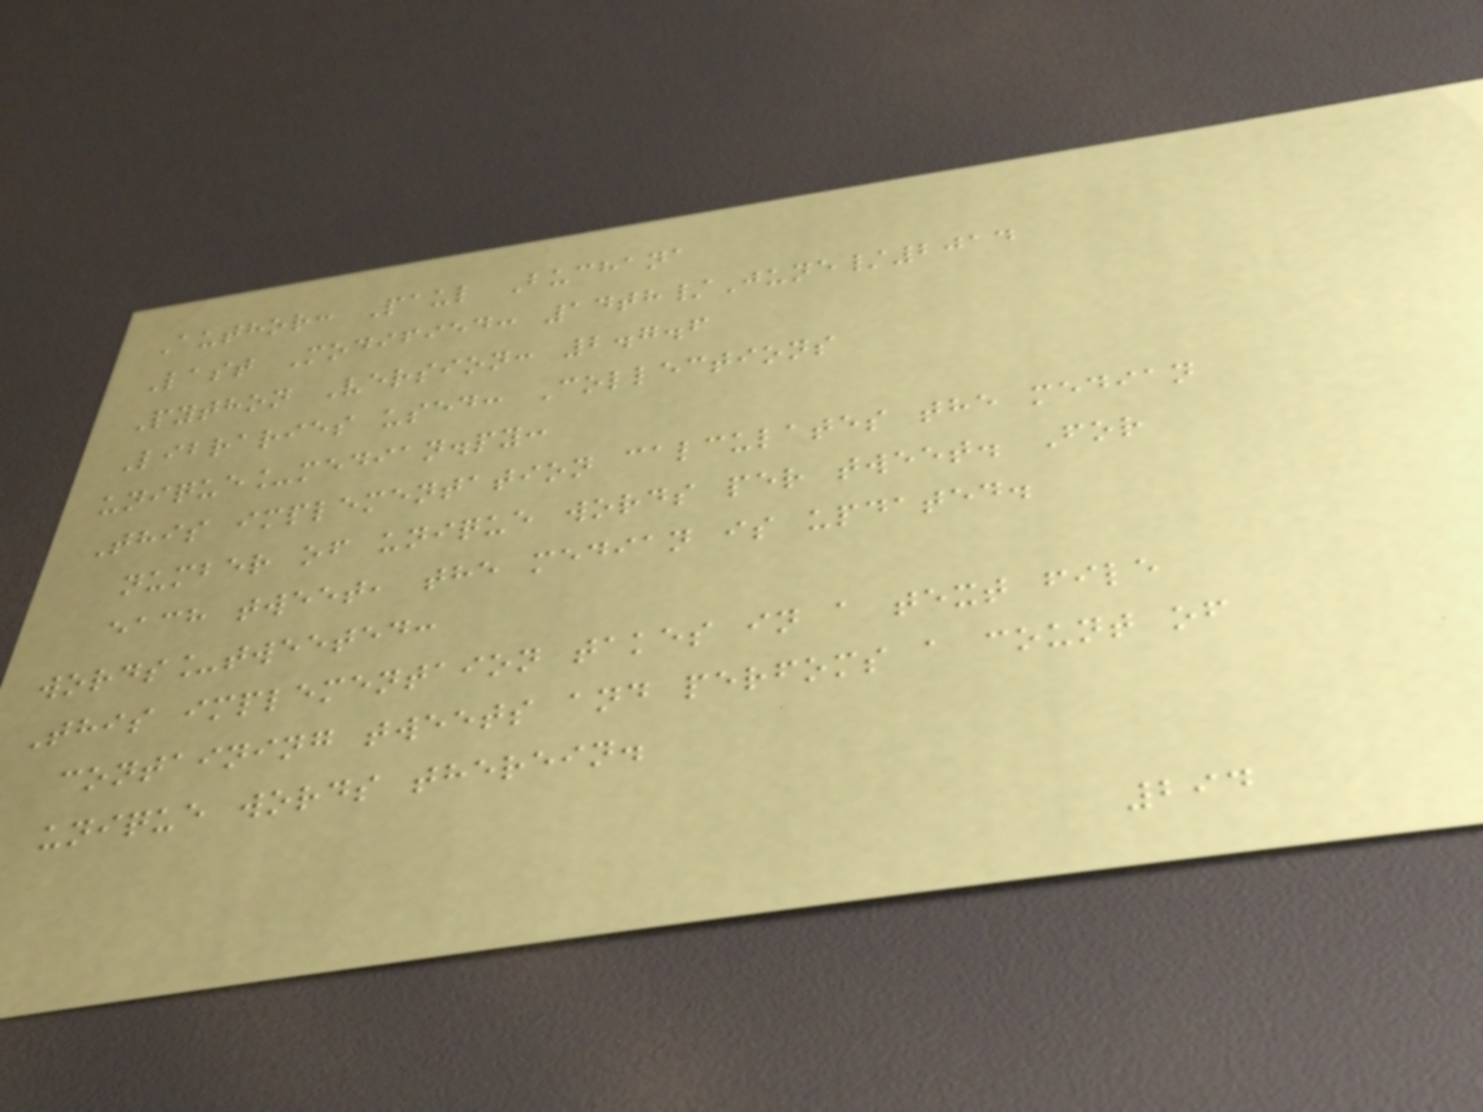Author: Paul Buchana
Last Modified: 14th/June/2014
Python Version: 2.7.6
Libraries used: Collections
unique_median.py:
This implementation calculates the median
number of unique words per tweet. For
each tweet, the median is updated.
words_tweeted:
This implementaion takes in a text file
containing tweets and perfoms a count of
unique words therein.
294
